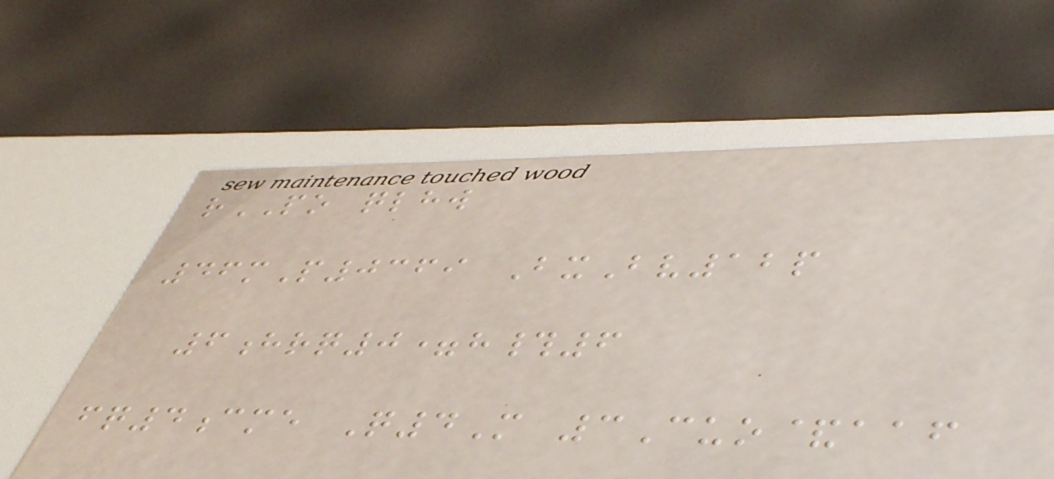rPO qlhw
46mP0369 BxBv12p
6hrq0=h#6
fq4cme Q4M 3Cuo&aaf
